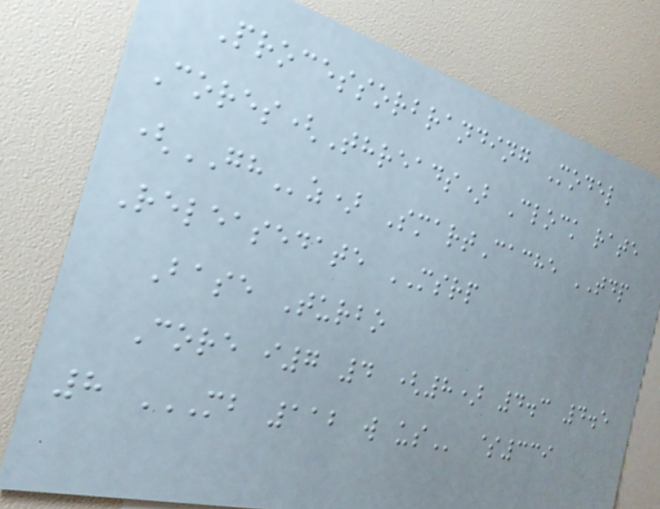Processorbranding Model
Cores(Threads) Clock rate
(GHz) SmartCache TDP
Releasedate MSRP
Base Turbo
Core i7 4 (8) 4.3 4.5
8 MB 112 W US $339
